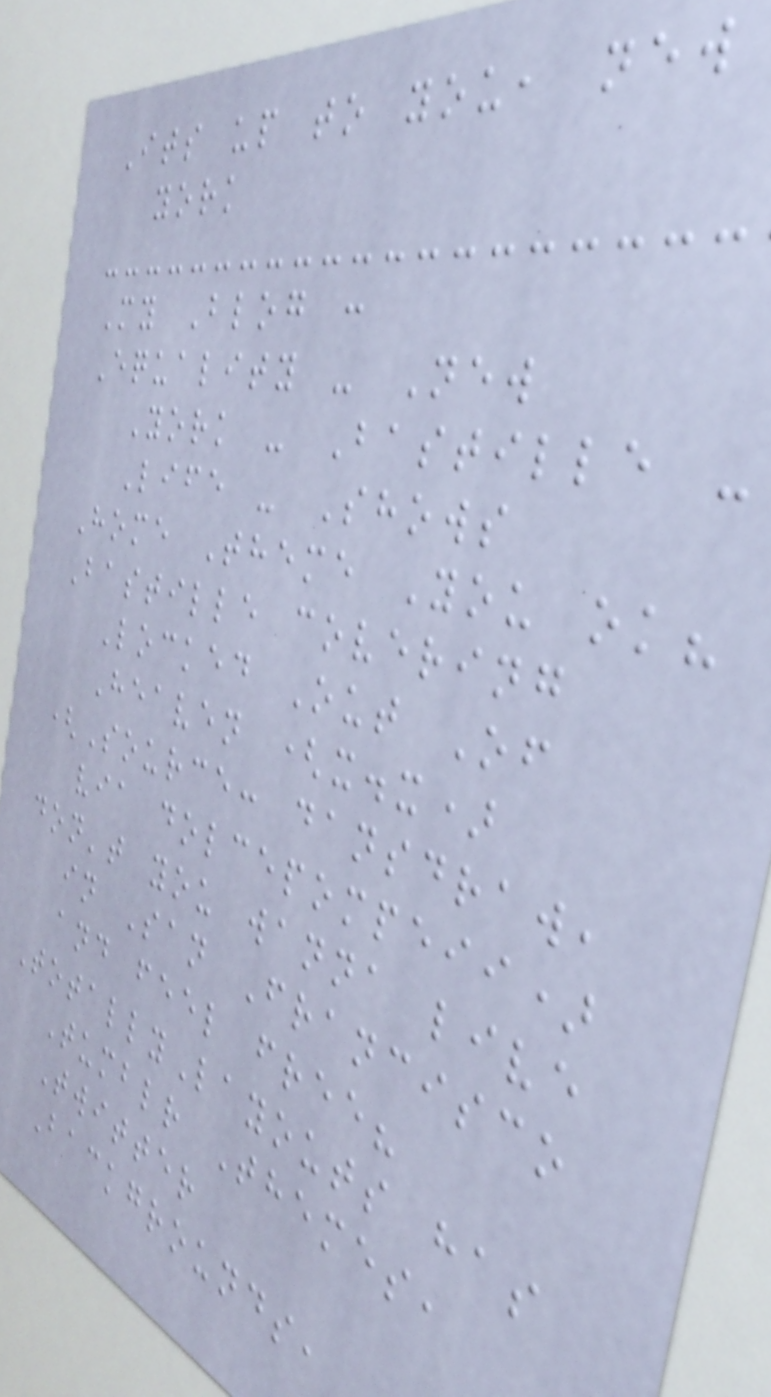Its up to you, new
york
My Blog :
Equality - New
York - Bastille -
Life - Shows
Home Theme You ok?
Bastille covering
Locked Out Of
Heaven (x.x)
(Source: dansdraw,
via dolcepompeii)
don't you wanna live
in San Francisco
and feel free?
TotallyLayouts has
Tumblr Themes,
Twitter
Backgrounds,
